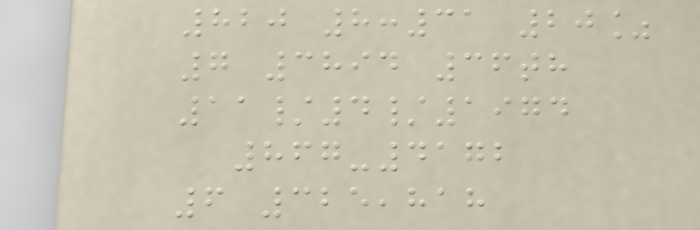820 8:31 20%
7 3894 36th
11/4/1974
867-4172
6 325,818
